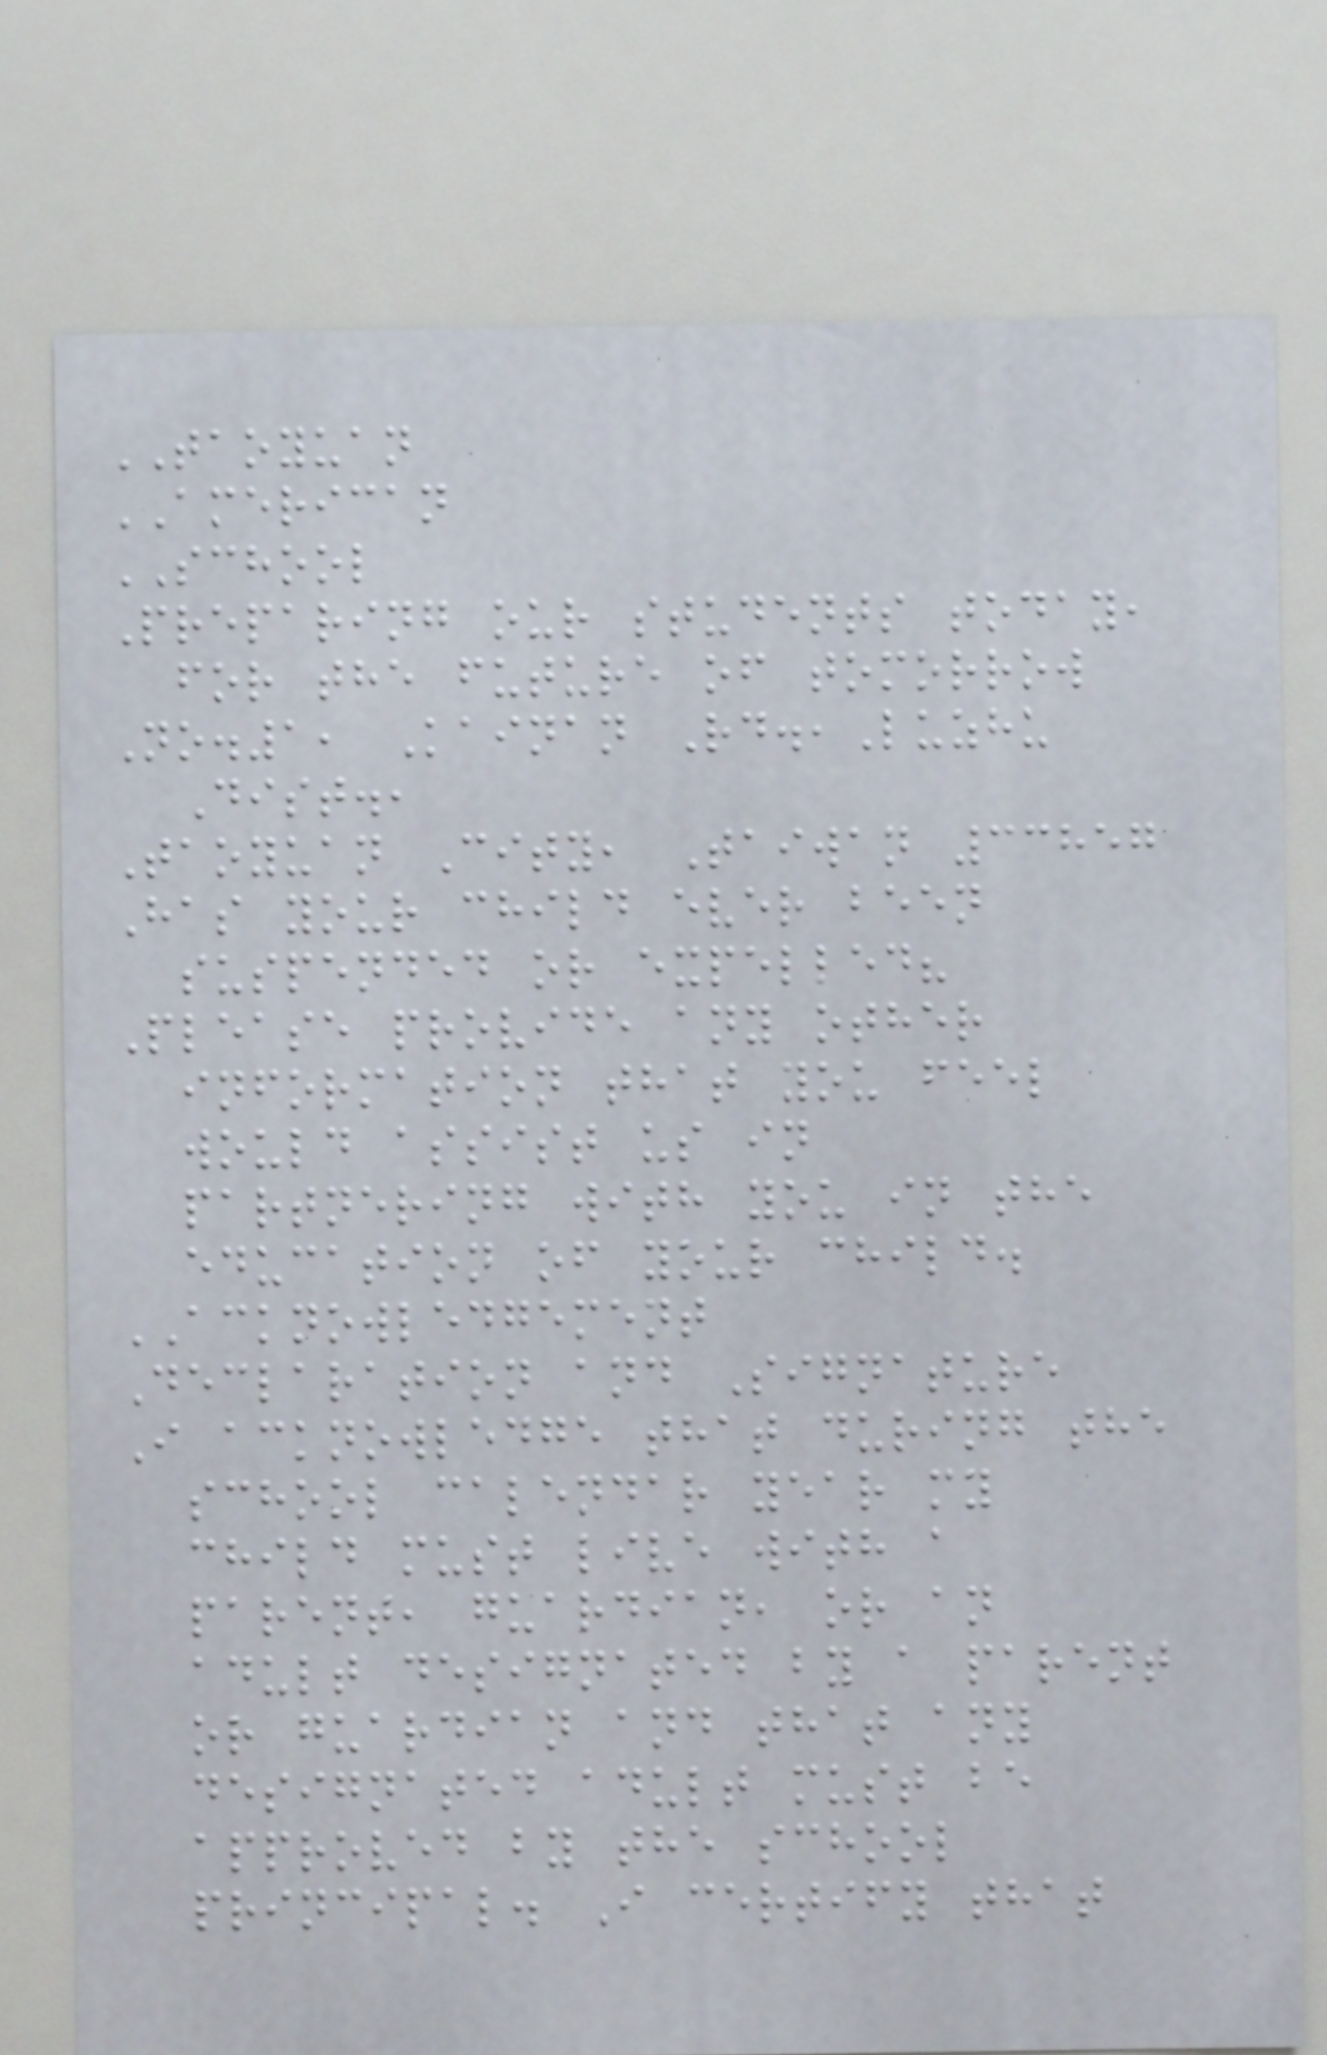TAOYUAN
AMERICAN
SCHOOL
Preparing our students today,
for the future of tomorrow
No.1, Kainan Rd.,Luzhu
Dist.,
Taoyuan City, Taiwan 33857
Has your child ever been
suspended or expelled?
Please provide any other
information that you feel
would assist us in
partnering with you in the
education of your child.
ACKNOWLEDGEMENT
Declaration and Signature
I acknowledge that during the
school calendar year my
child must live with a
parent, guardian, or an
adult designated by a parent
or guardian and that any
designated adult must be
approved by the school
principal. I certify that
